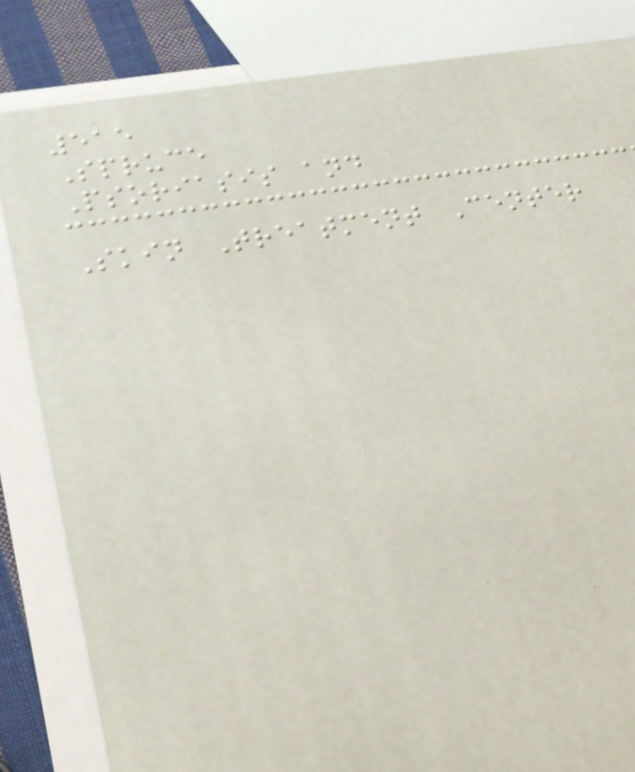515
Spruce
Psoriasis and
Skin Treatment Center
